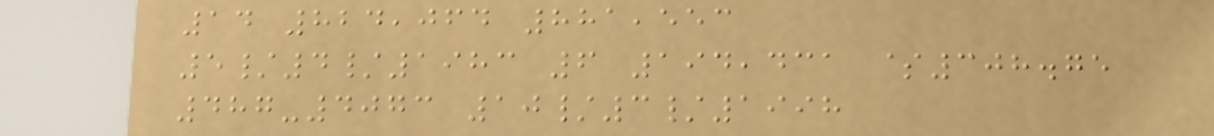14 824,064 881,553
5/4/1983 6 194,431 $308.75
487-4073 10/3/1998
